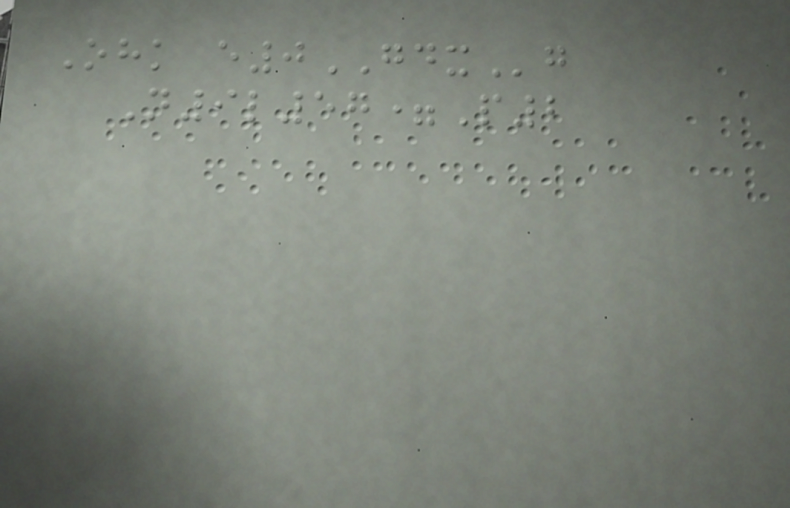Ohk e0GDXg
N9l57=P2
